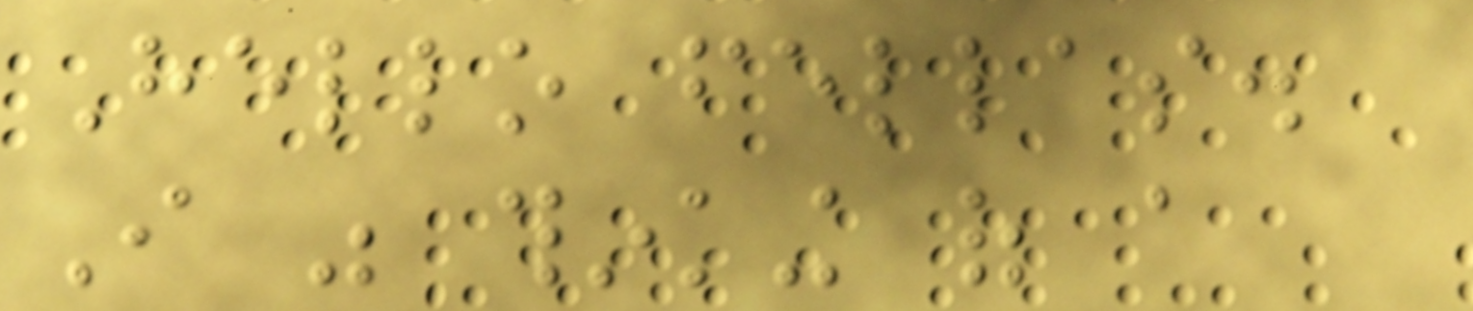Hello fellas.
I was thinking of a
